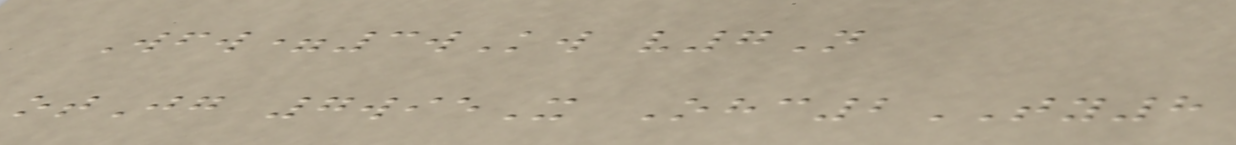Wfw=3wKw v7N
otJg 7wieX Ohc2TY8
